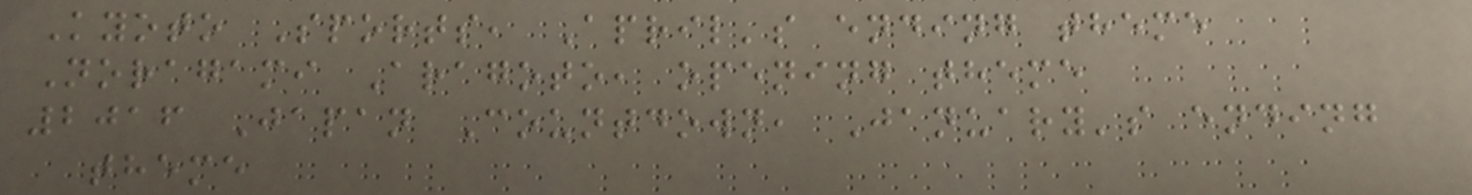Kyoto Sports, April's ending theme
Noragami Aragoto, opening theme
2016 Japan Countdown, January's ending
theme
